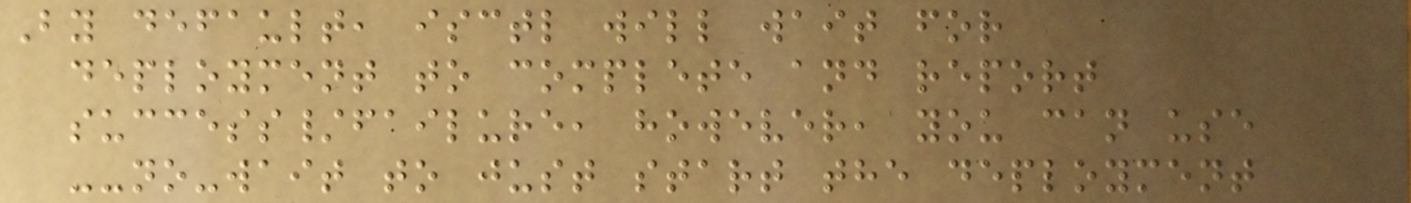By default, isctl will wait for
deployment to complete and report
success/failure, however, you can use
--no-wait to just start the deployment
